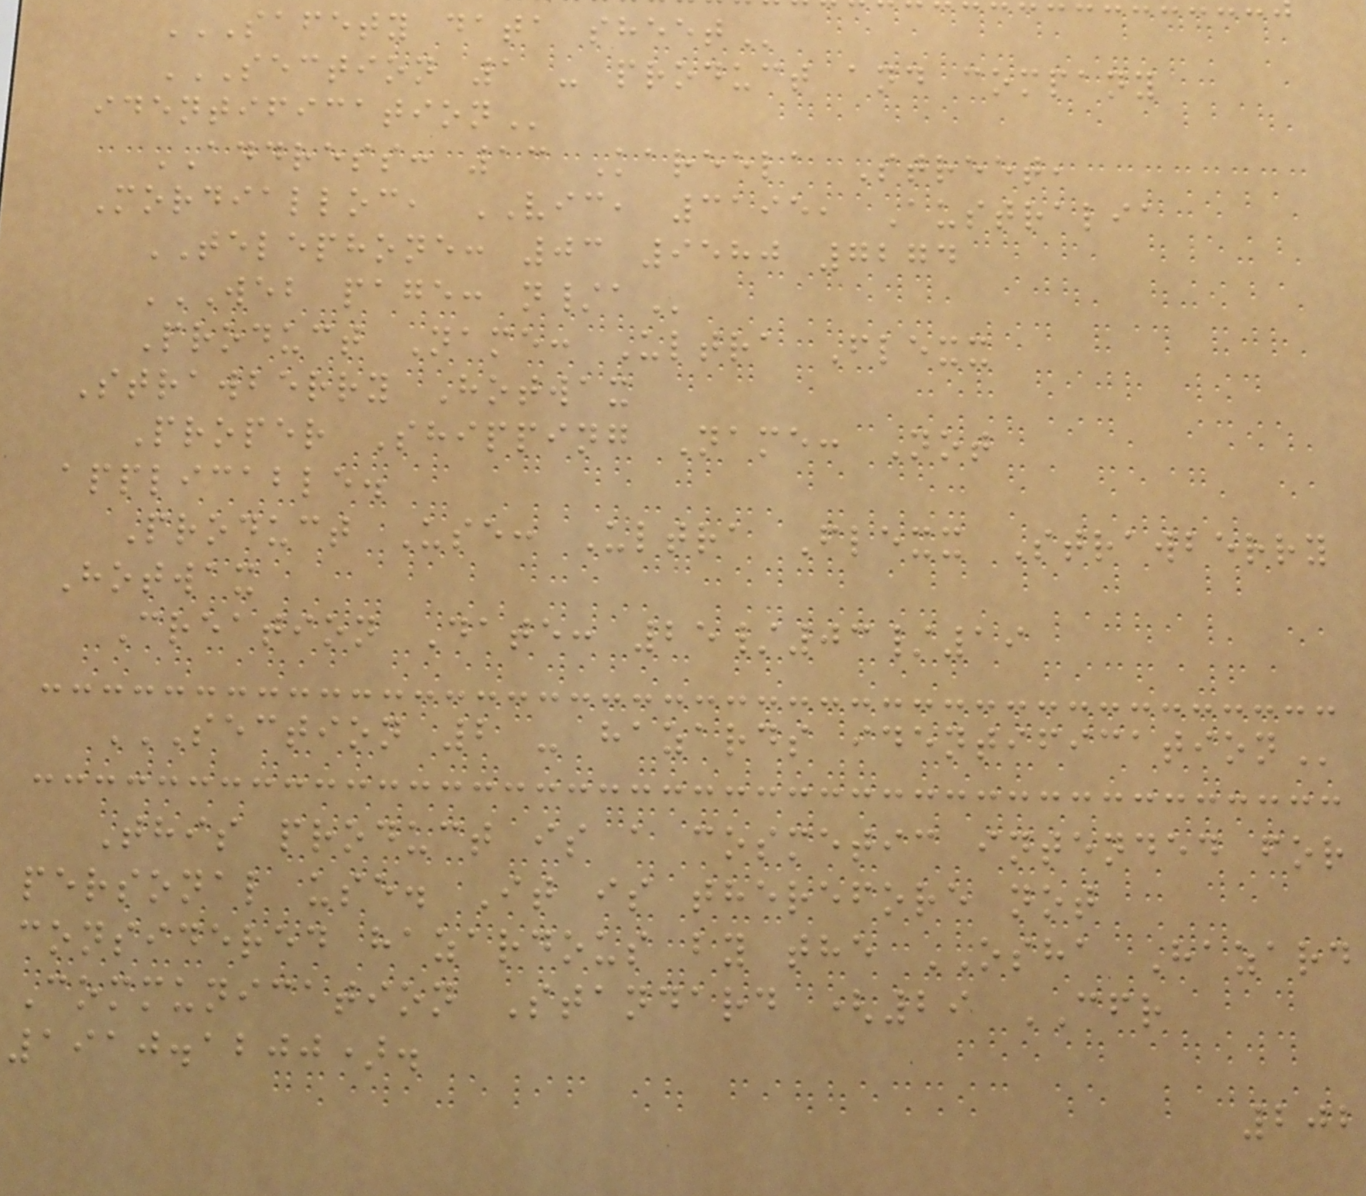SAFETY DATA SHEET
SECTION 1 - PRODUCT AND COMPANY
IDENTIFICATION
ADDRESS: 13 Kareela Street,
Mordialloc, VIC, 3195, Australia
TELEPHONE: 03 9580 7274
WEB PAGE: N/A
Product Name: Ultra Flexx
Strawberry Hotwax
Proper Shipping Name: Not
applicable.
Product Use: Ultra Flexx Strawberry
Hotwax
Creation Date: 25/03/19
SECTION 2 - HAZARDS IDENTIFICATION
This product is a cosmetic intended for
personal use. It is therefore not
considered hazardous by the OSHA Hazard
Communication Standard (29 CFR
1910.1200).
202
